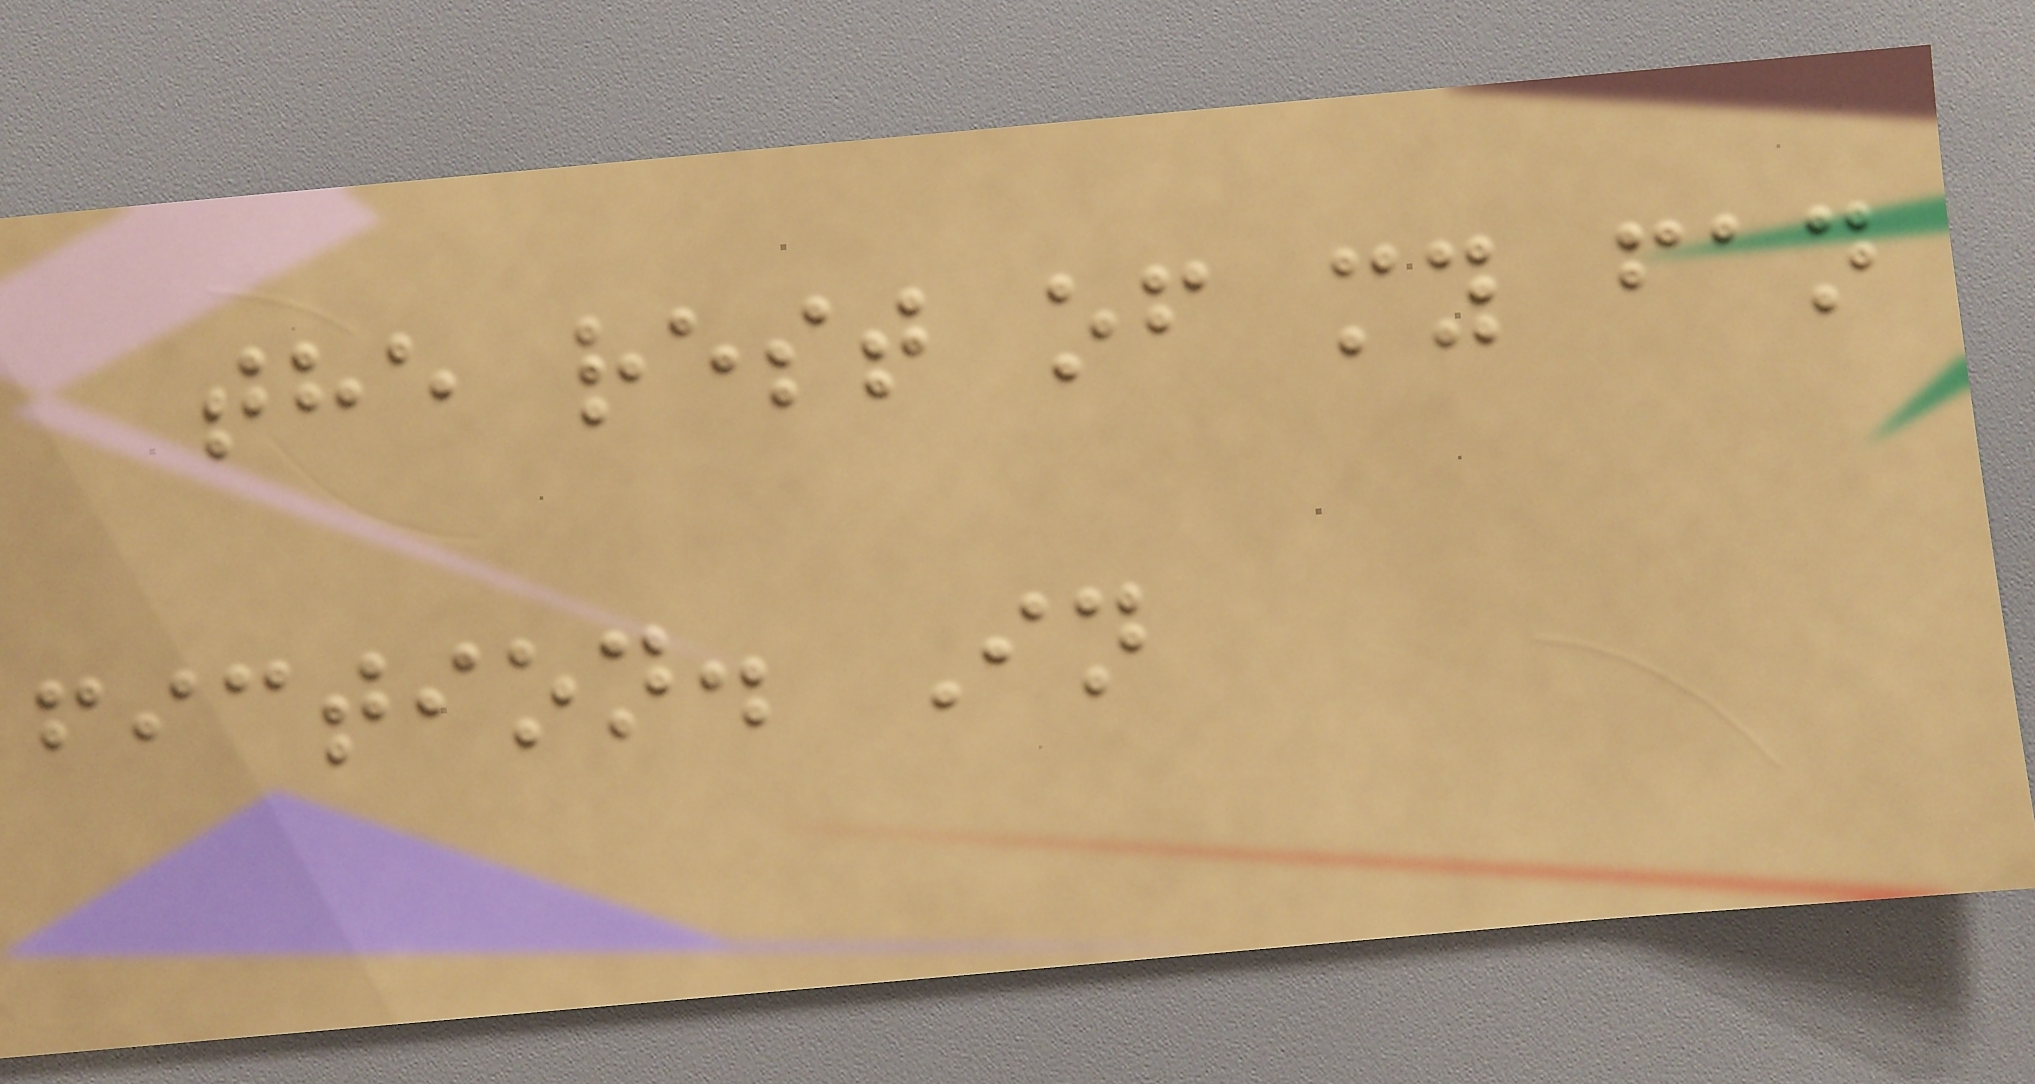the rest of my fan
fiction. In
